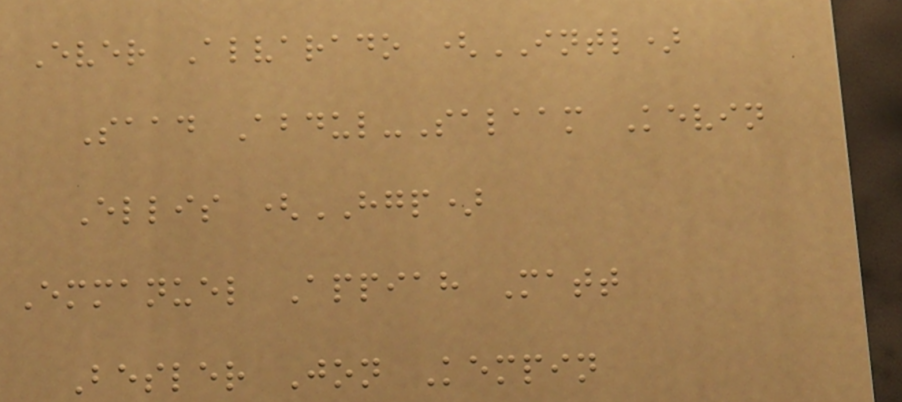Ever Alvarado (INTL)
Saad Abdul-Salaam Kevin
Ellis (HGP)
Emmanuel Appiah Matt
Besler Jon Kempin
